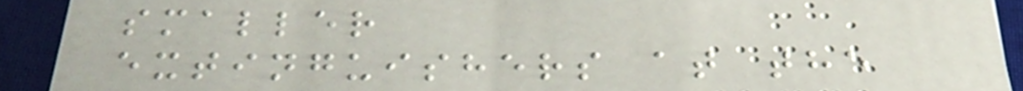smaller
extinguishers at the
